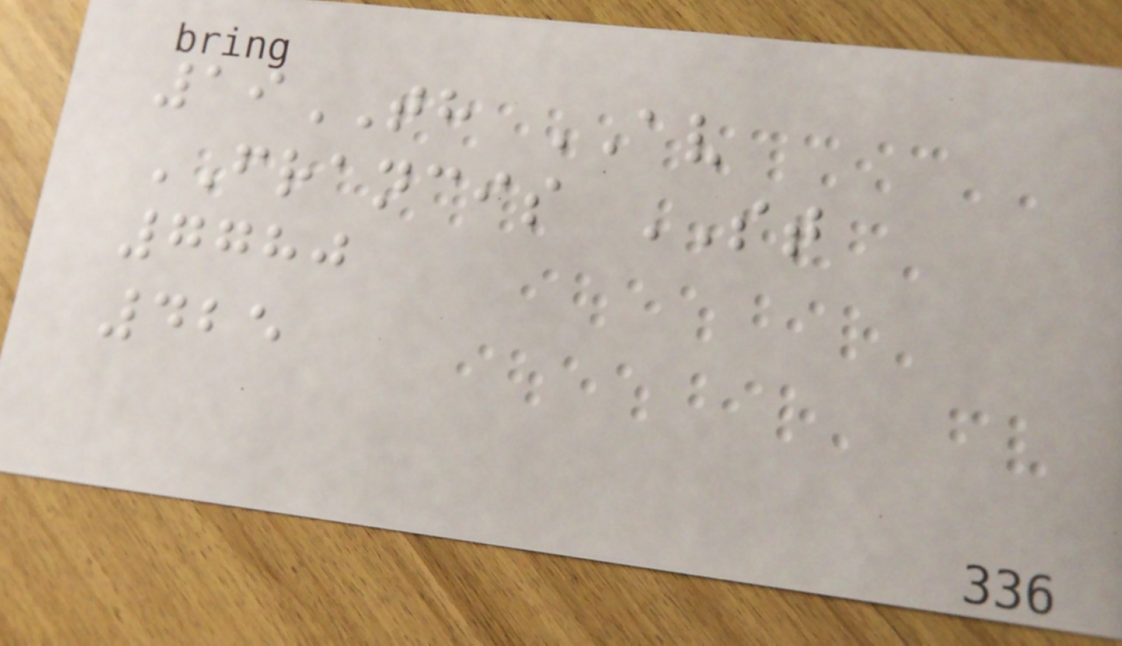19TH AV
FRANCIS ST
7780
425
